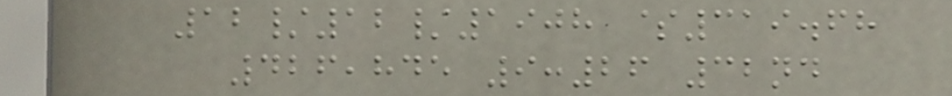12/12/1908 $319.68
426,845 9:26 32nd
